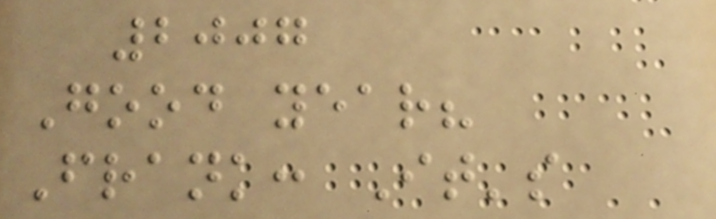2007
Good year?
Frank: It's
